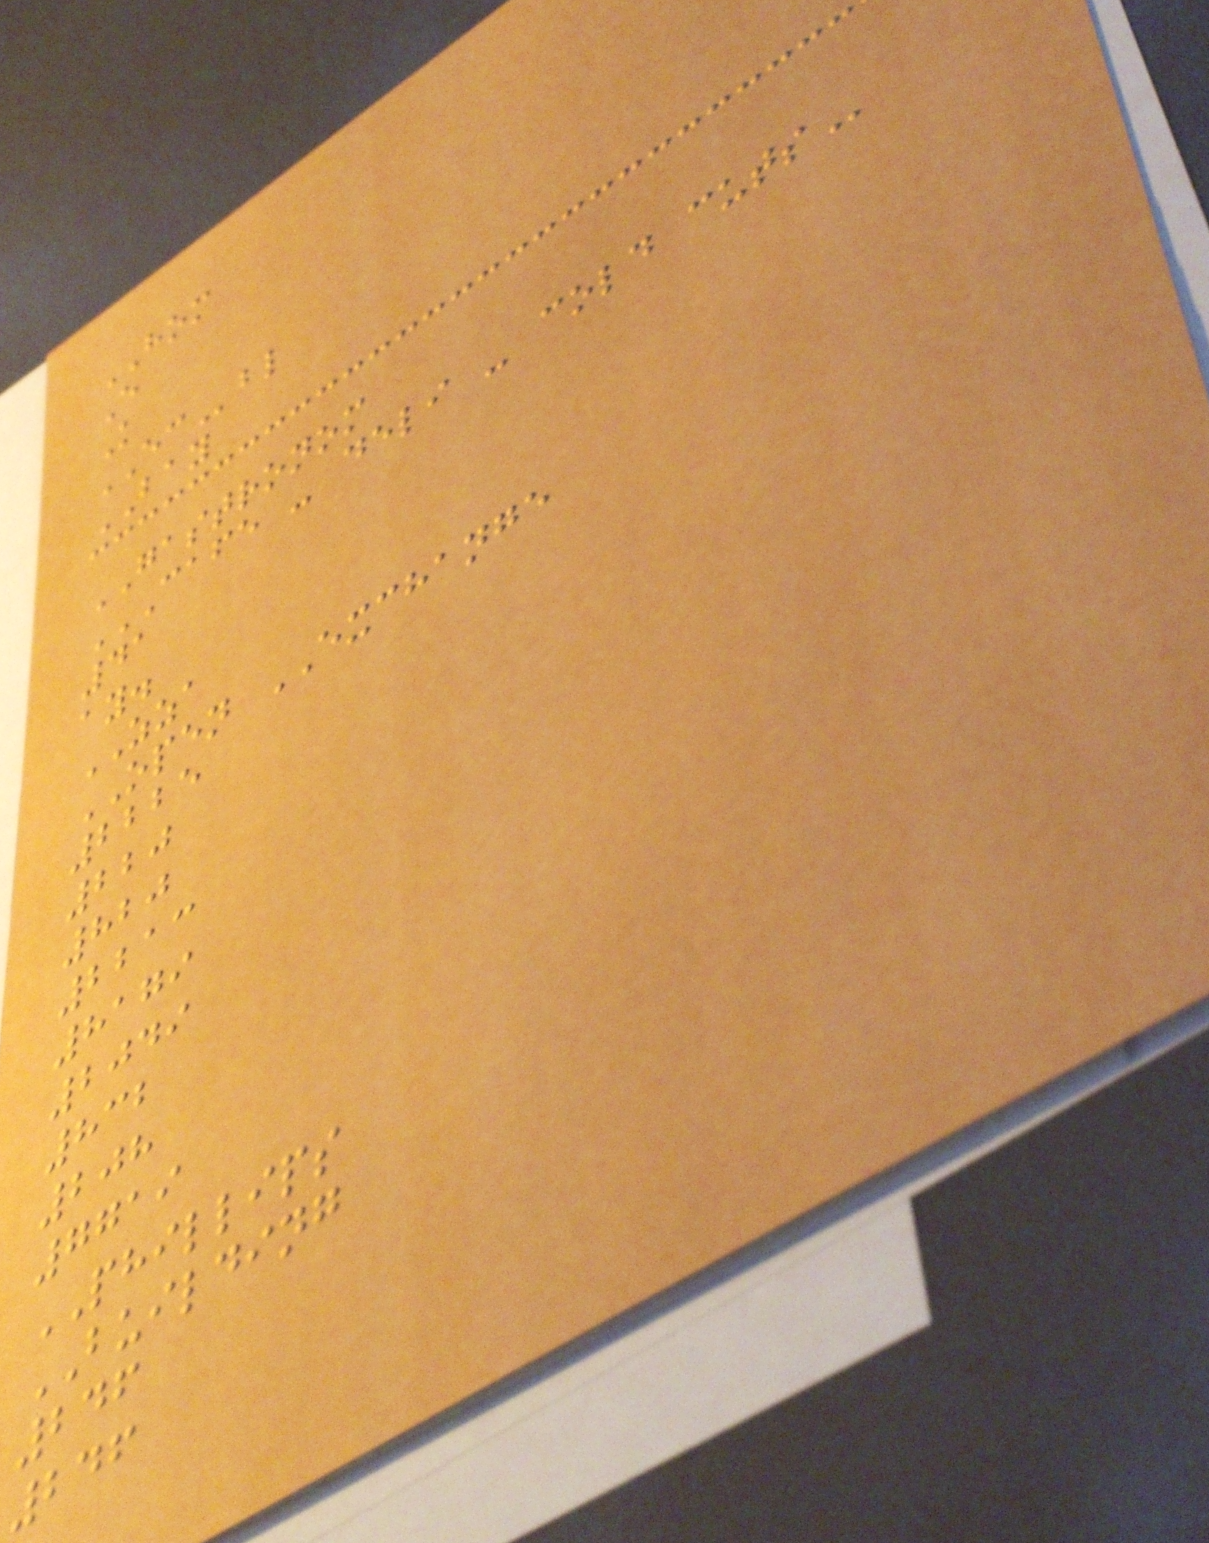HOM
E
K
ECbl
BAY
GASTRONOM
CAFE - DELI - COLD CUTS
41
ay.
ZZA
OPEN EXCHANGE
2225
220
820
2213
8179
2049
832
208
7719
PHILLIPS
BUILDING
246
246
